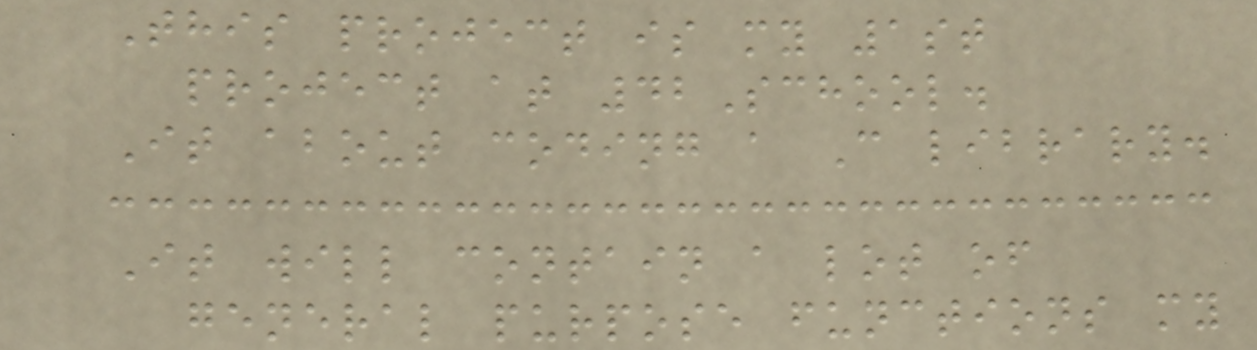This project is my 1st
project at 42School.
It about coding a C library.
It will contain a lot of
general purpose functions my
